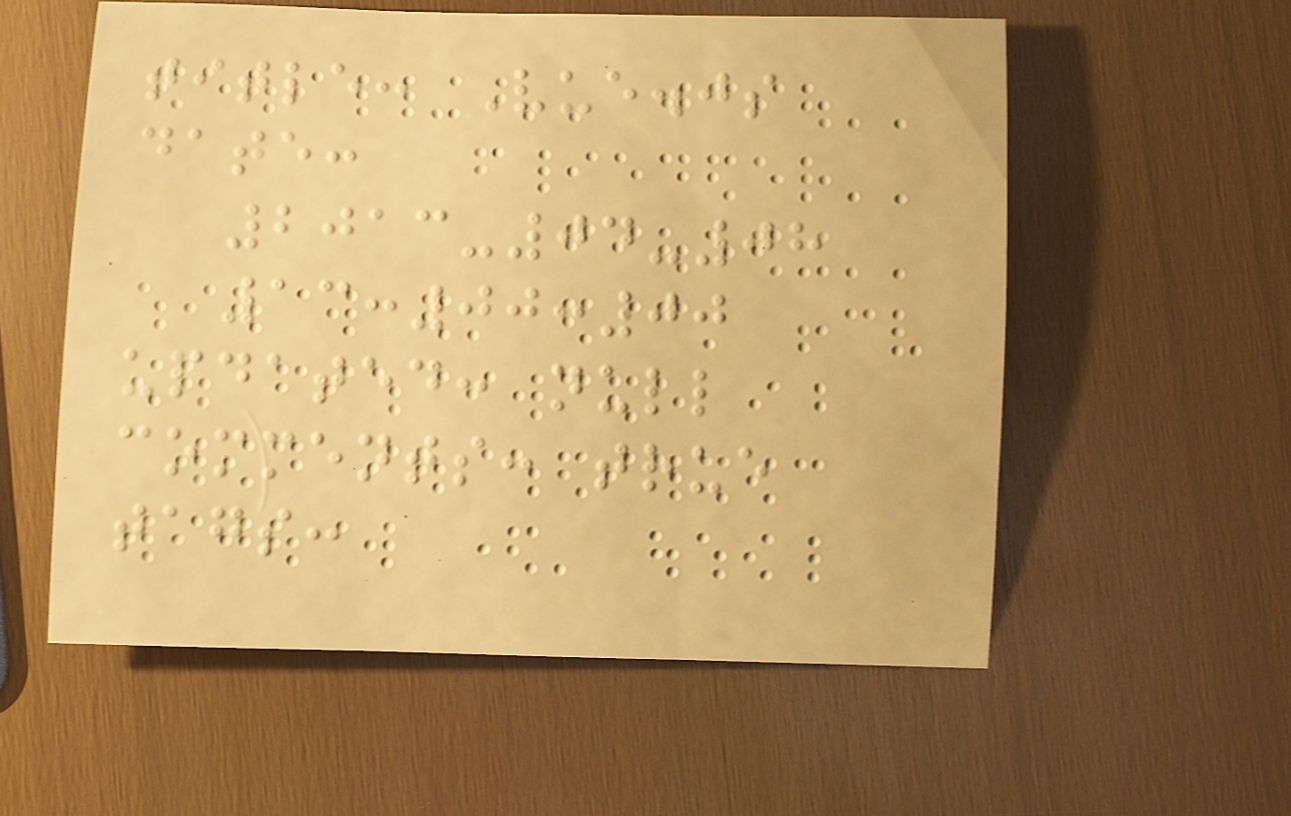title: Vue.js
date:
2013-04-08
13:00:00
updated: null
comments: true
tags:
